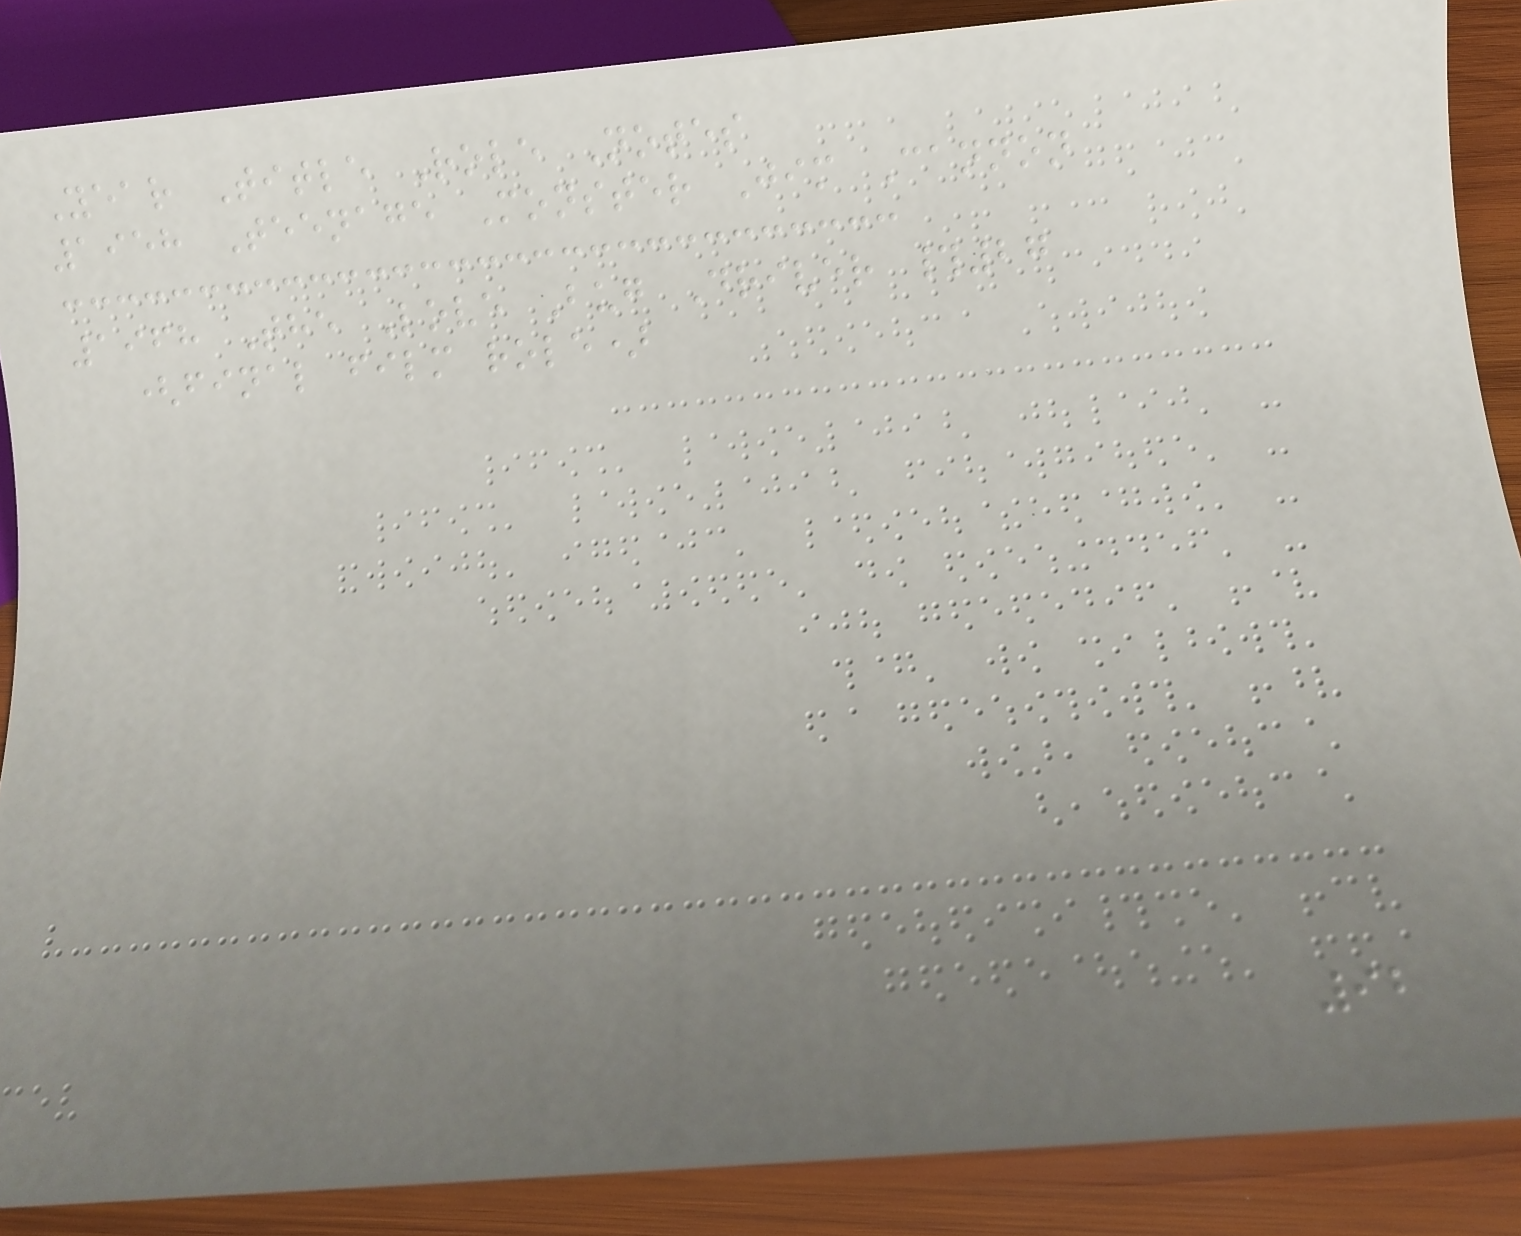Year Title Role Notes
1958 Teenage Monster Jim Cannon
1968 The Love Bug Driver #27
(final film role)
92
